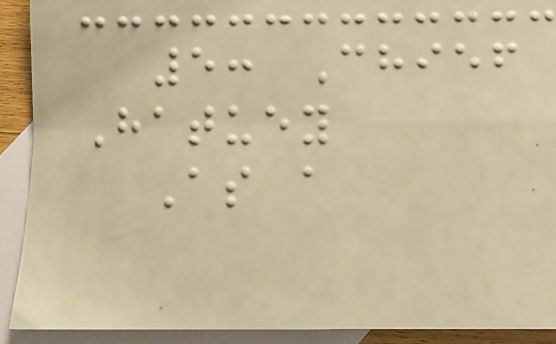5: Chief
Hatuey
As a
